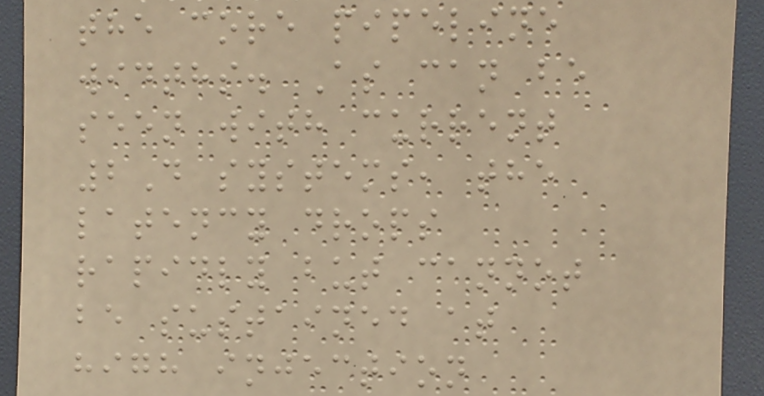the core pipeline
widths. As can be
seen with current
2D systems, the
latency drops
rapidly but cannot
be sustained at
high injection
